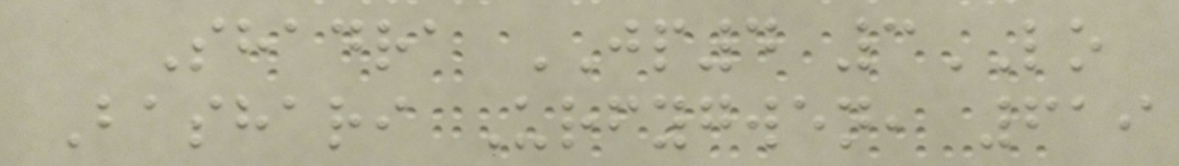Shadra JP4 3LO
Bashari Urfygwen, 619
